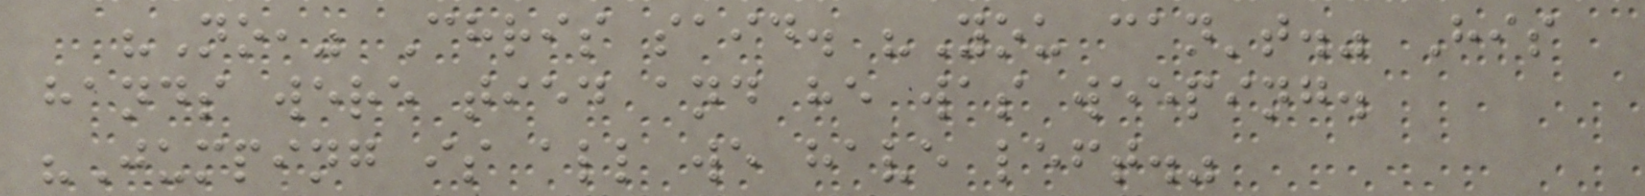"No," Chris said. "You can't." His
hands were tied and he was weeping.
"Jumping is all we have left."
